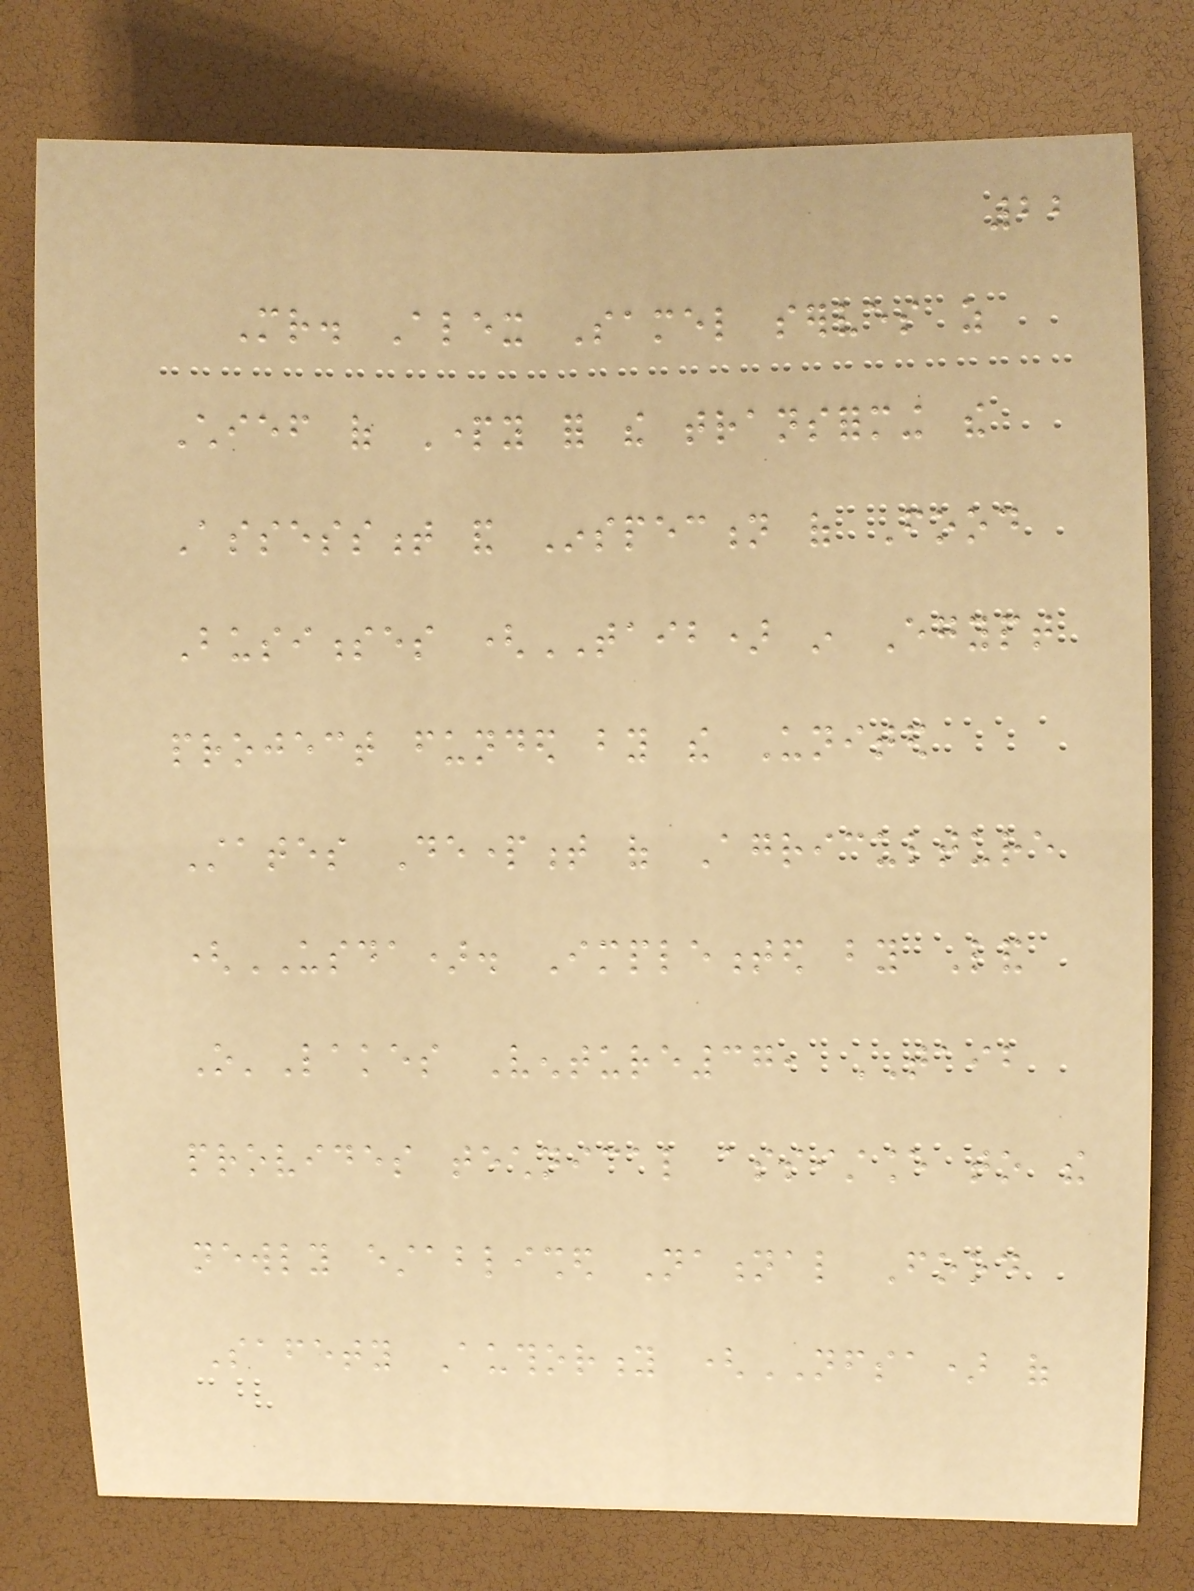22
Mr. Alex Samel serves as
Chief of Party for the transforming the
Assessment and Inspection of Food
Businesses (TAIB) in Egypt
project funded by the United
States Department of Agriculture
(USDA). Implemented by Land
O'Lakes Venture37, TAIB
provides technical assistance to the
newly established National Food
Safety Authority (NFSA) of
